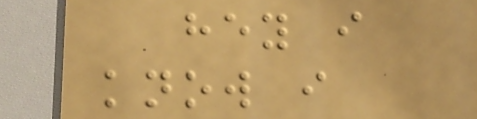hey i
know i
